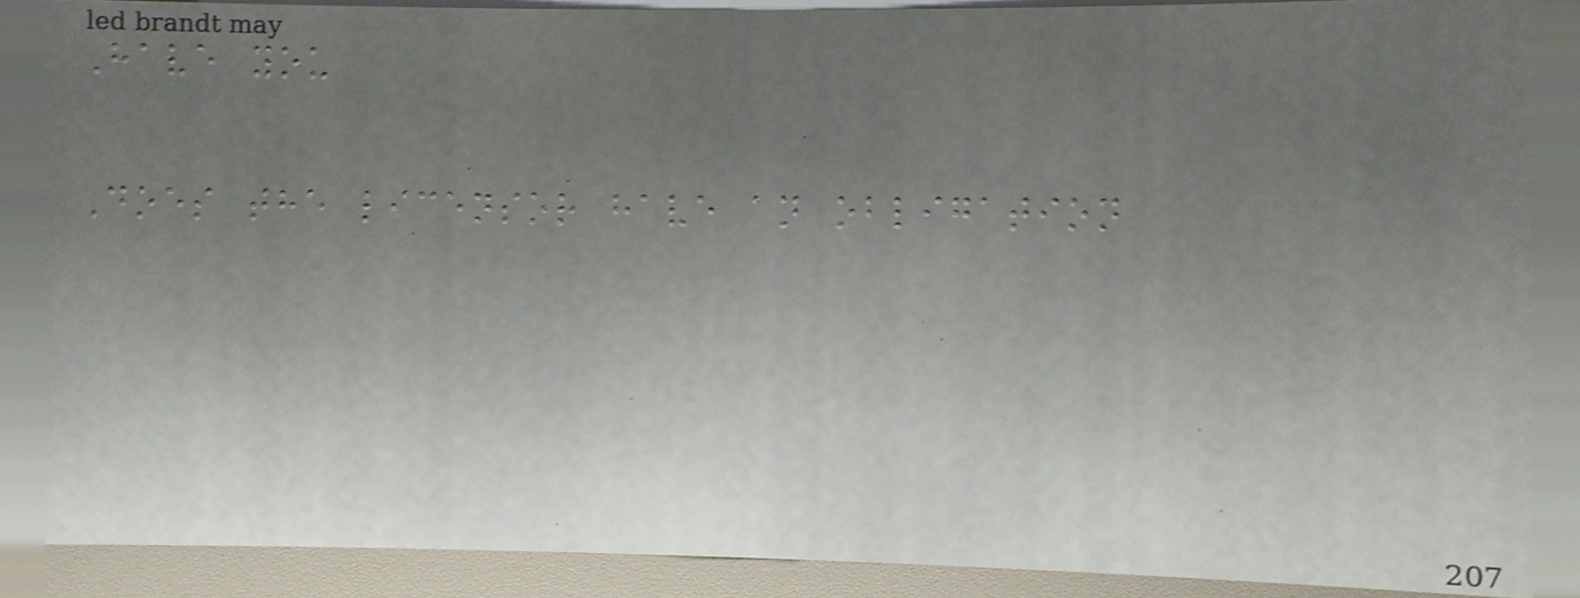Have you
Does the licensor have an obligation
